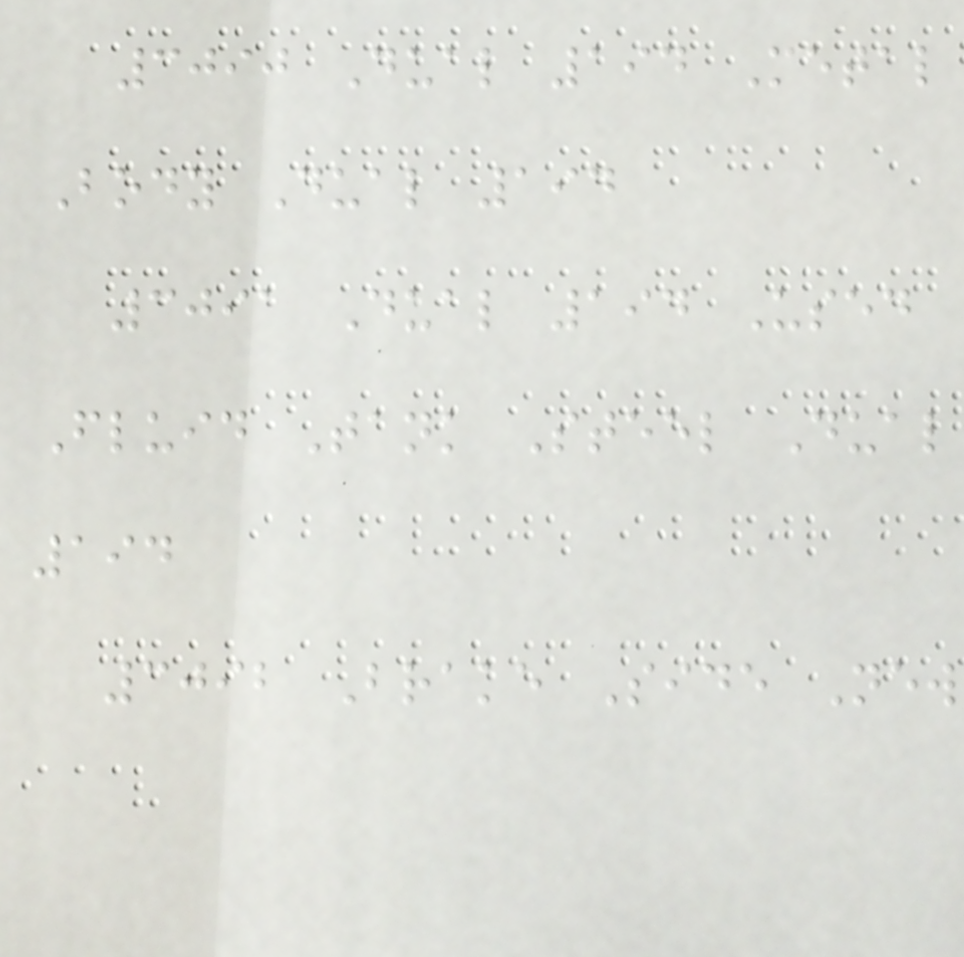3090 Dual 194 Metal
Body Dual 194
3091 Dual 194 Used
Fluid Tank Steel Dual
194
3092 Brake Side New
